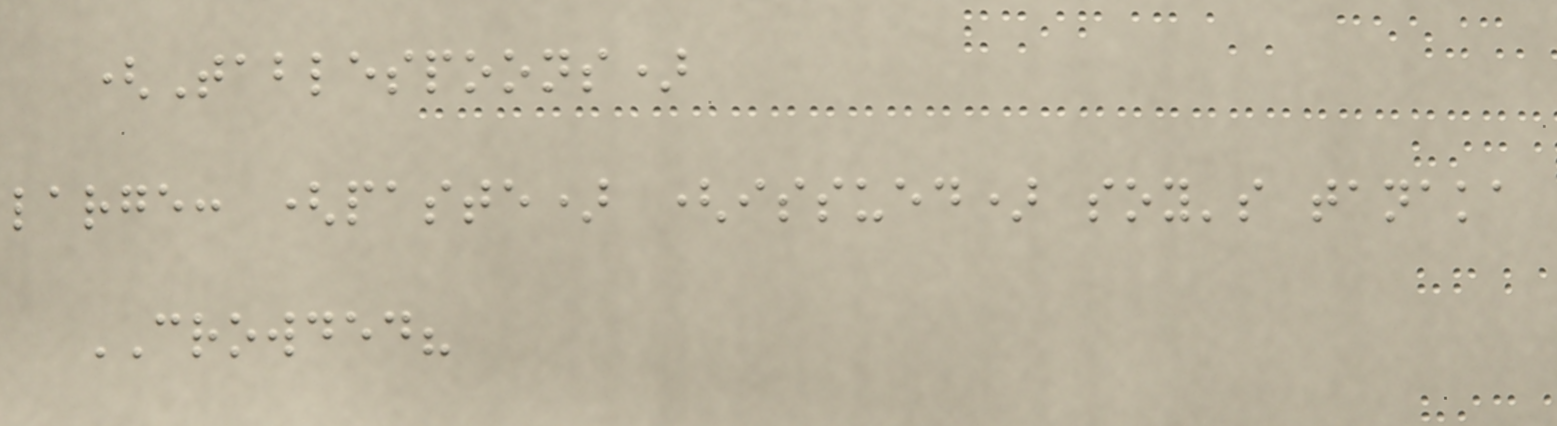(Tablespoons)
large: (paste) (issued) soy's tanaka
CROWDED?
